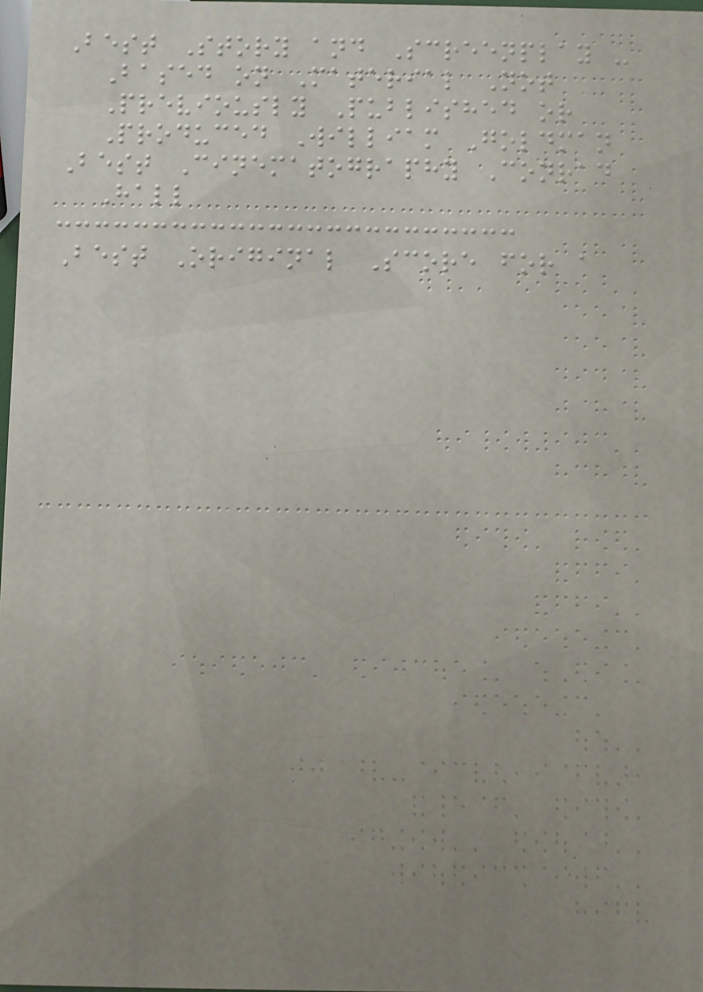Best Story and Screenplay -
Based on Material Not
Previously Published or
Produced William Goldman
Best Cinematography Conrad
Hall
Best Original Score for a
